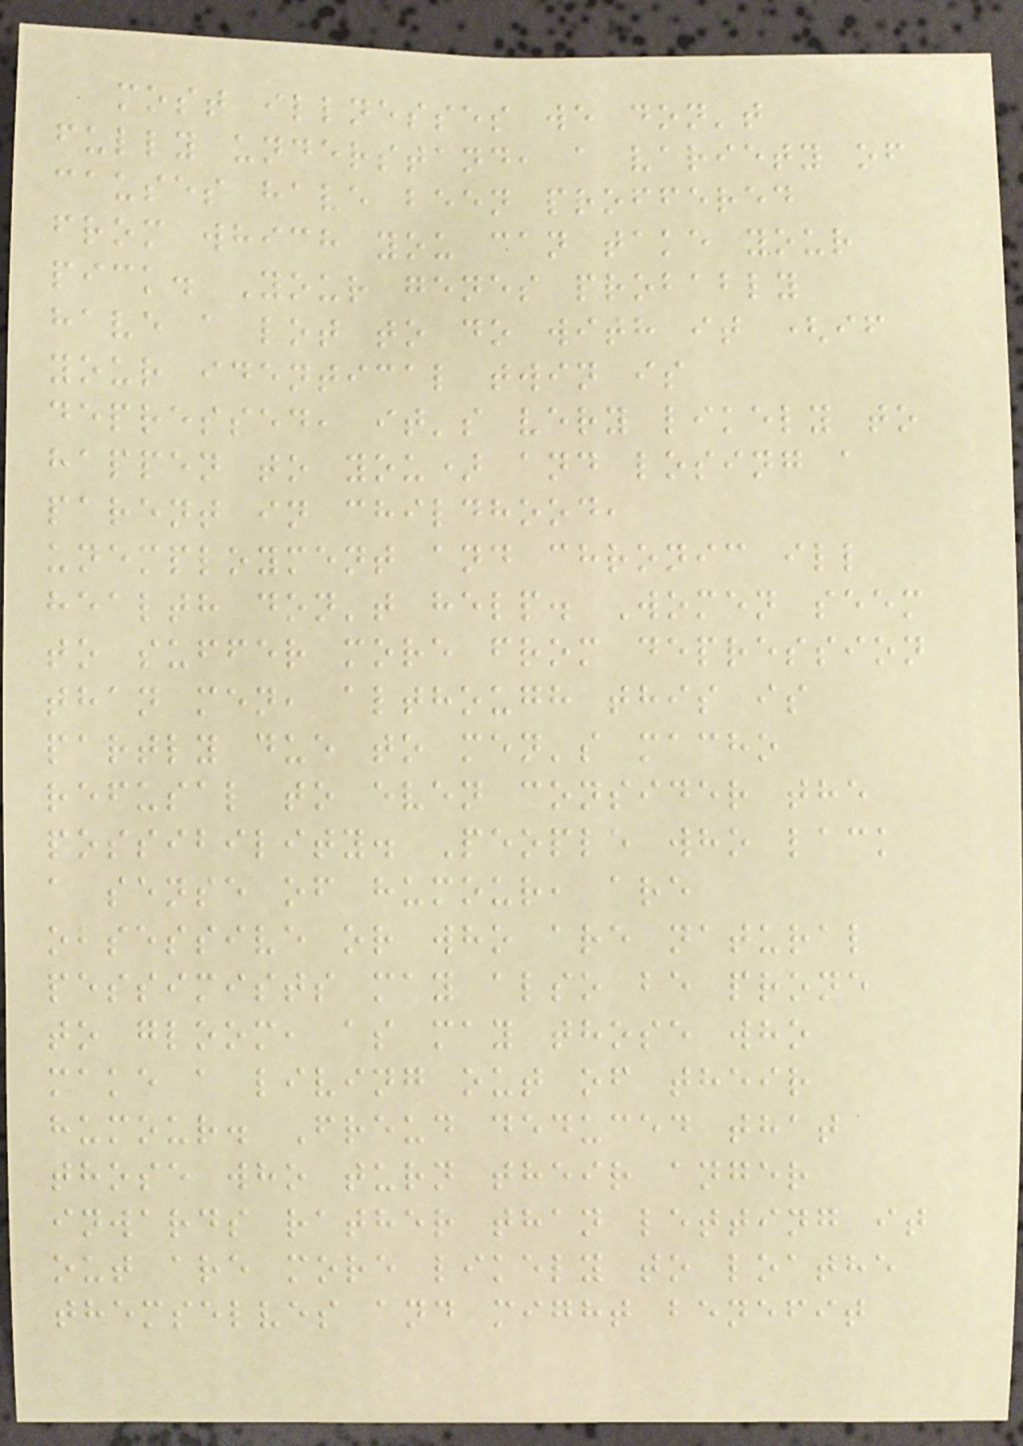most illnesses we don't
fully understand, a variety of
causes have been proffered
from which you can take your
pick. Your genes probably
have a lot to do with it (if
your identical twin is
depressed, it's very likely to
happen to you) and losing a
parent in childhood,
unemployment and chronic ill
health don't help. Women seem
to suffer more from depression
than men, although this is
partly due to men's macho
refusal to even consider the
possibility. People who lack
a sense of humour, are
obsessive or who are natural
pessimists may also be prone
to gloom, as may those who
make a living out of their
humour. Freud deduced that
those who turn their anger
inwards rather than letting it
out are more likely to loathe
themselves and might benefit
